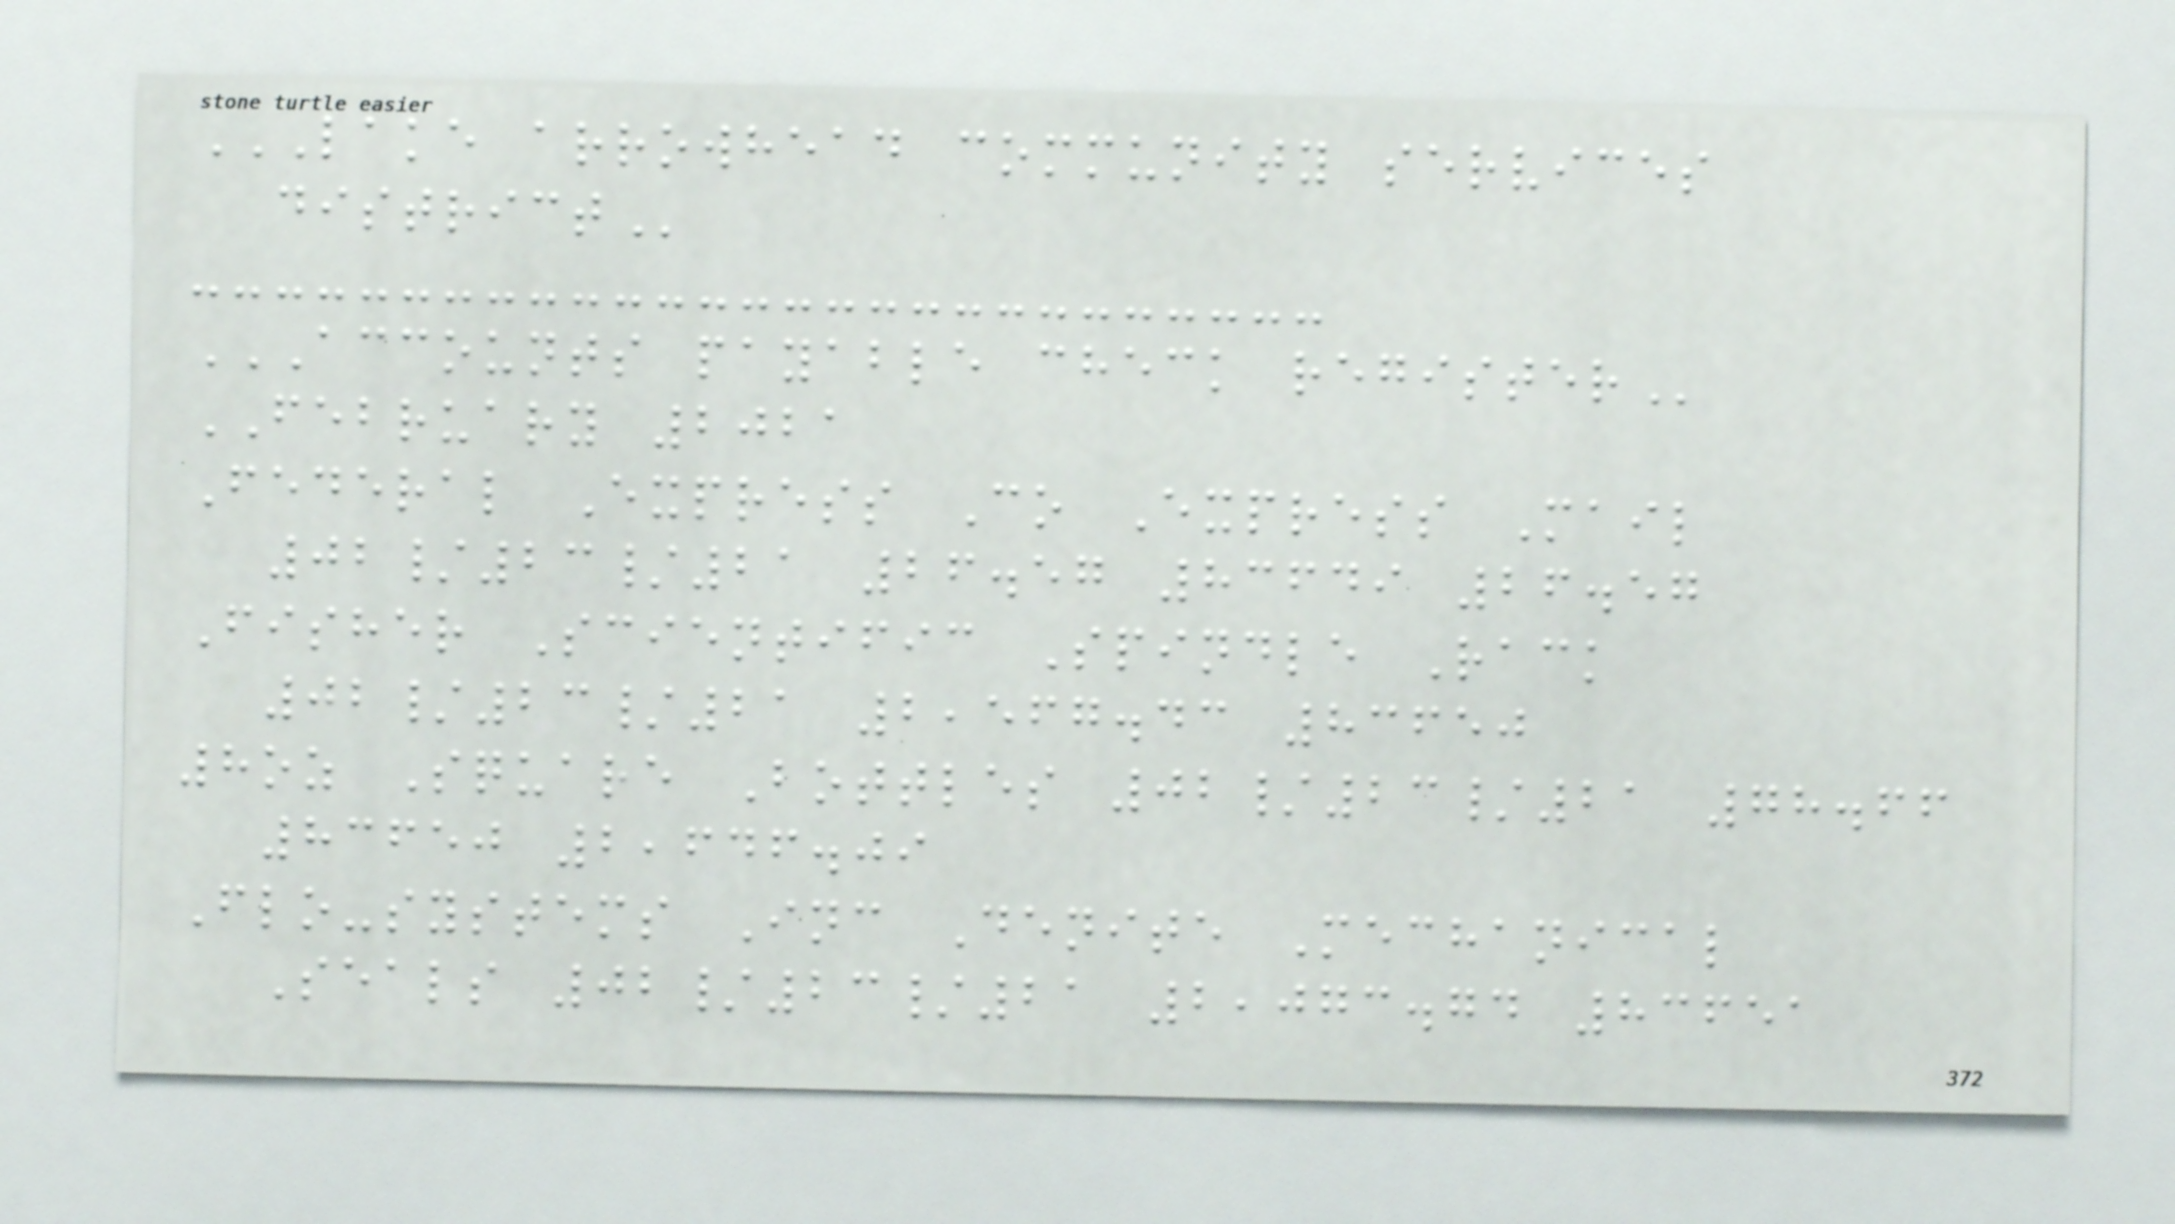LAKE ARROWHEAD COMMUNITY SERVICES
DISTRICT
ACCOUNTS PAYABLE CHECK REGISTER
FEBRUARY 2021
Federal Express Co Express Mail
02/23/21 26.57 83649 26.57
Fisher Scientific Spindle Rack
02/23/21 2,567.43 83650
8oz Square Bottles 02/23/21 78.66
83650 2,646.09
Flo-systems Inc Denite Mechanical
Seals 02/23/21 2,073.74 83651
